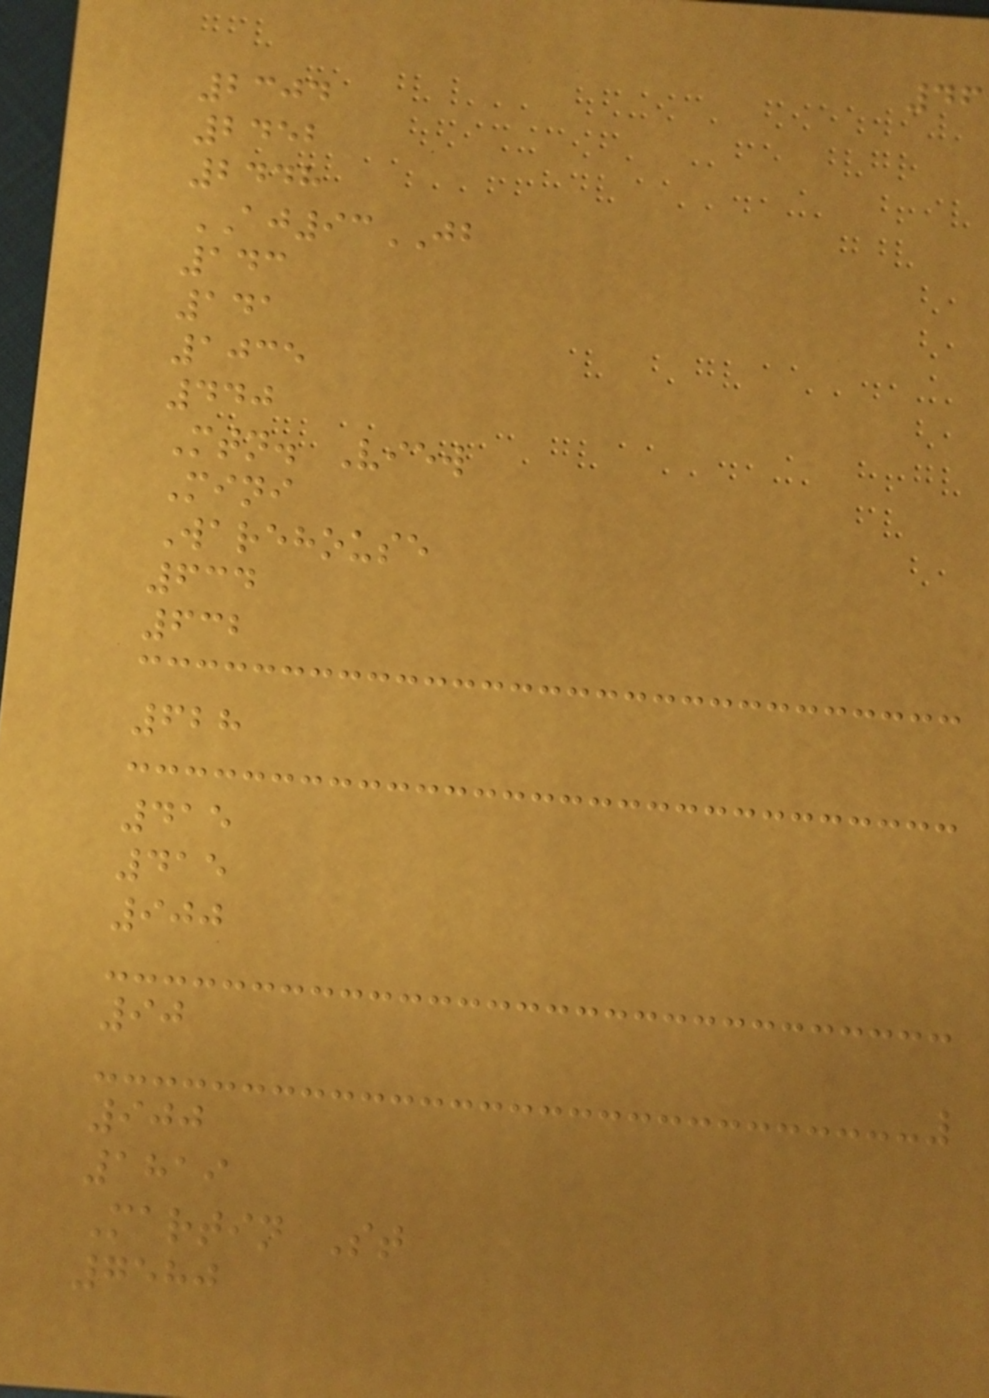46
2304
2452
2448
AJ93JB
143
141
1035
440
Mtn. View
Mini
Warehouse
634
632
628
415
415
900
90
900
1819
Martin St
7580
